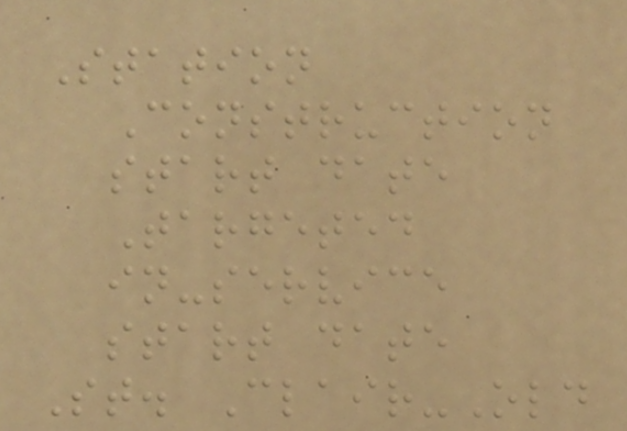Station
Construction
start date
Targeted
in-service
start date
St. Clair-Old
